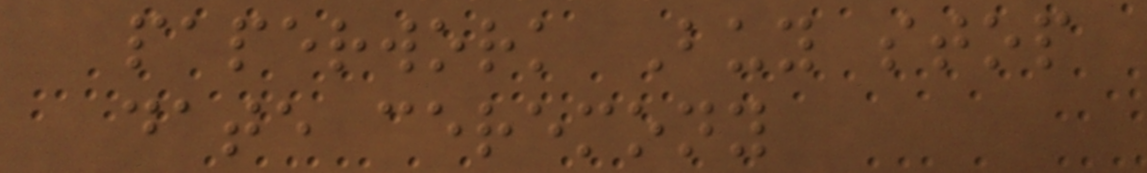paperwork Buy stop
date ceremony
